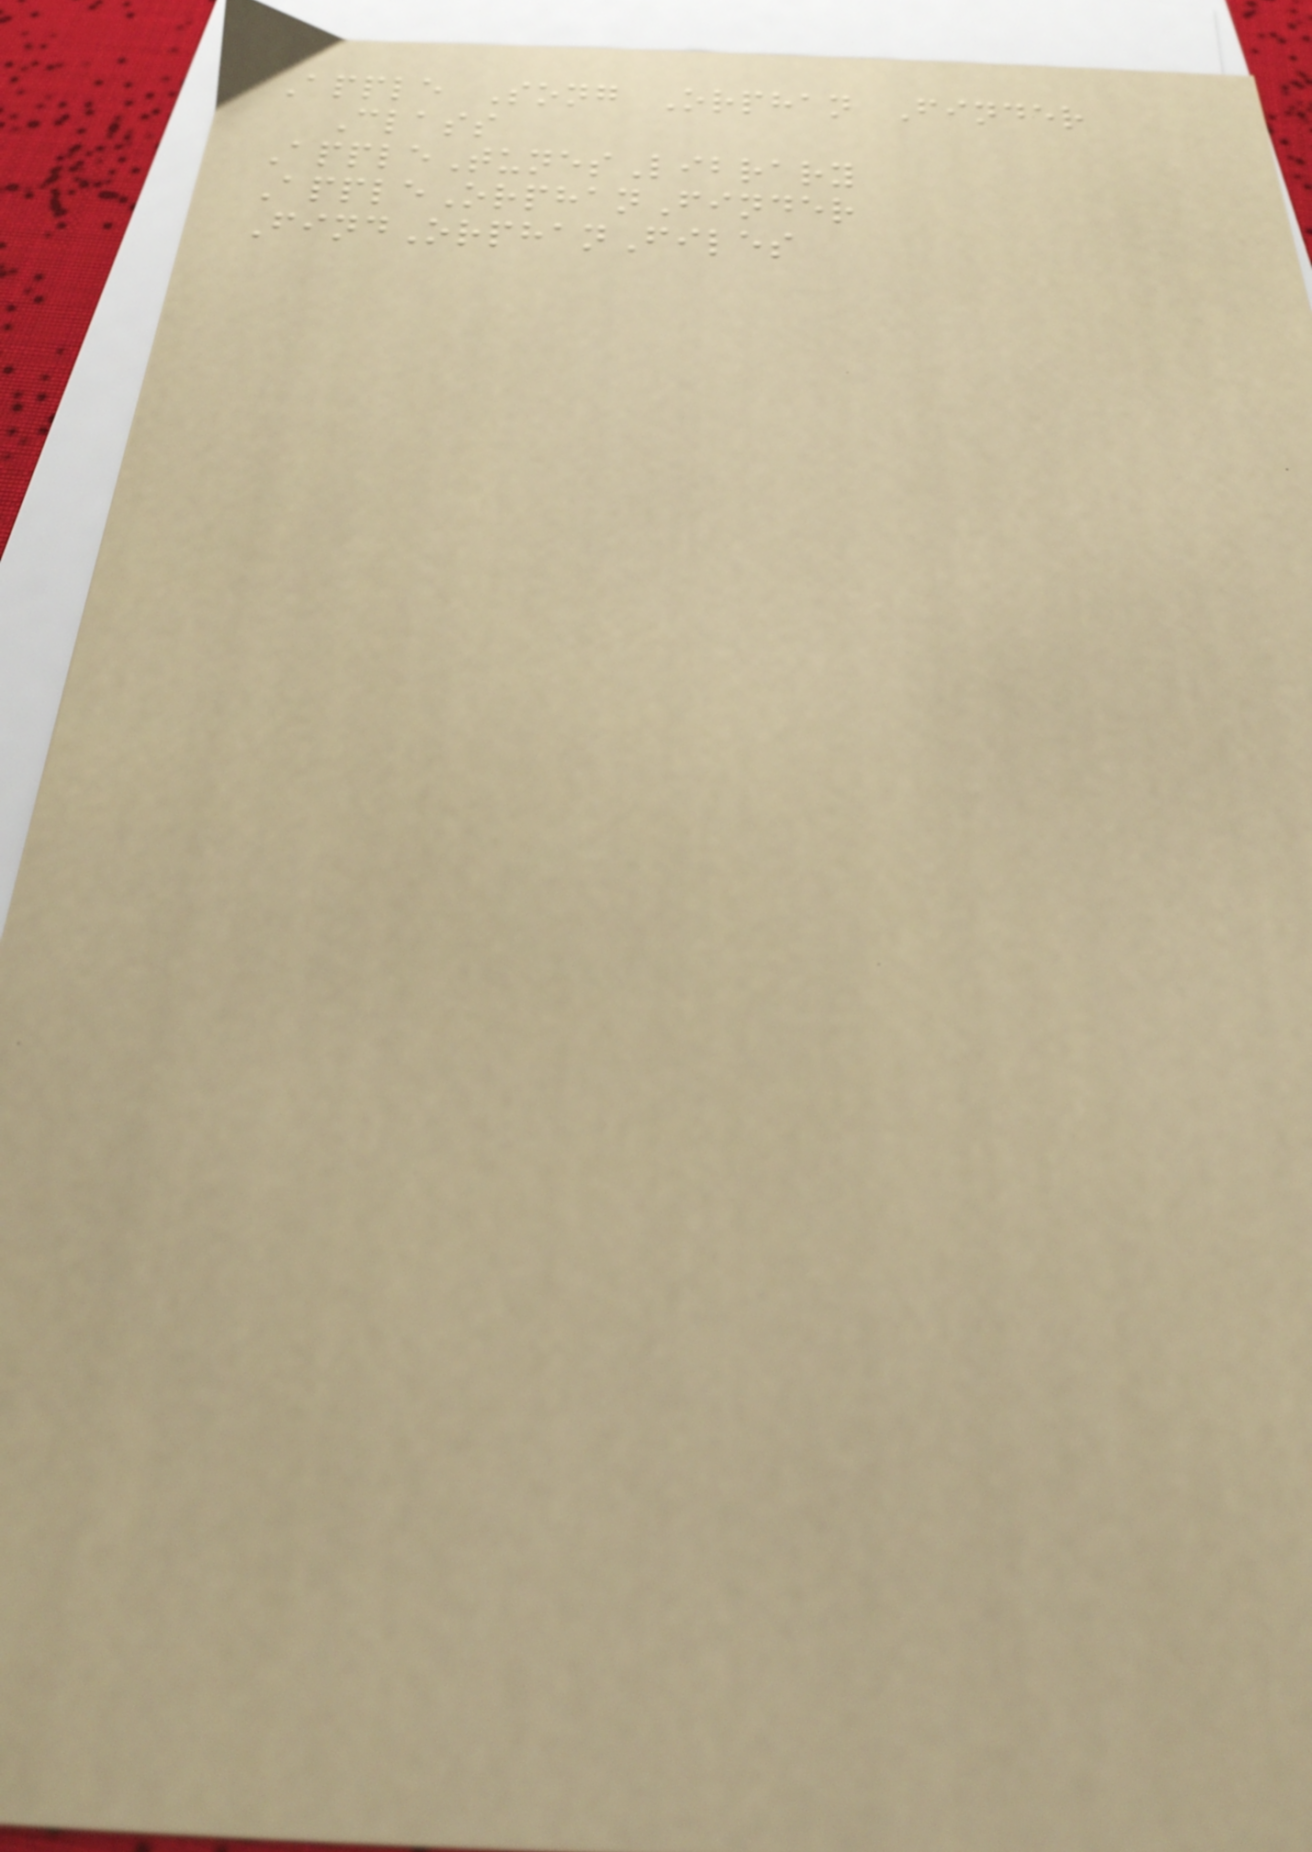Apple Song Orphan Finder
Class
AppleTunesLibrary
AppleOrphanFinder
FindOrphanFiles
